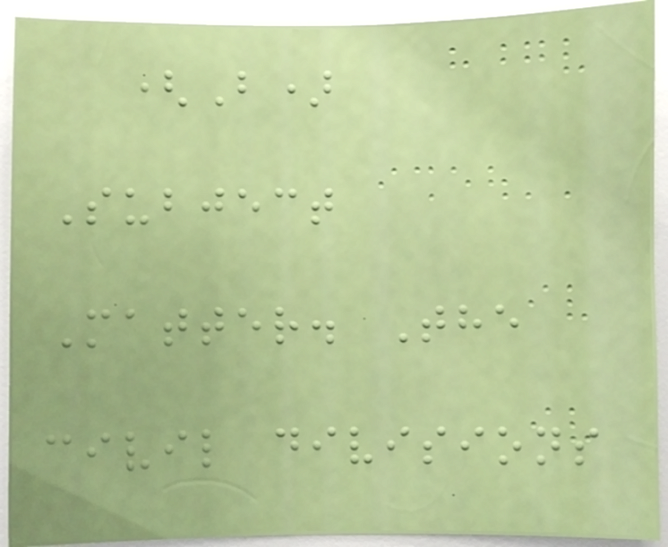(B)
Subject
Matter. The
civil divisions
